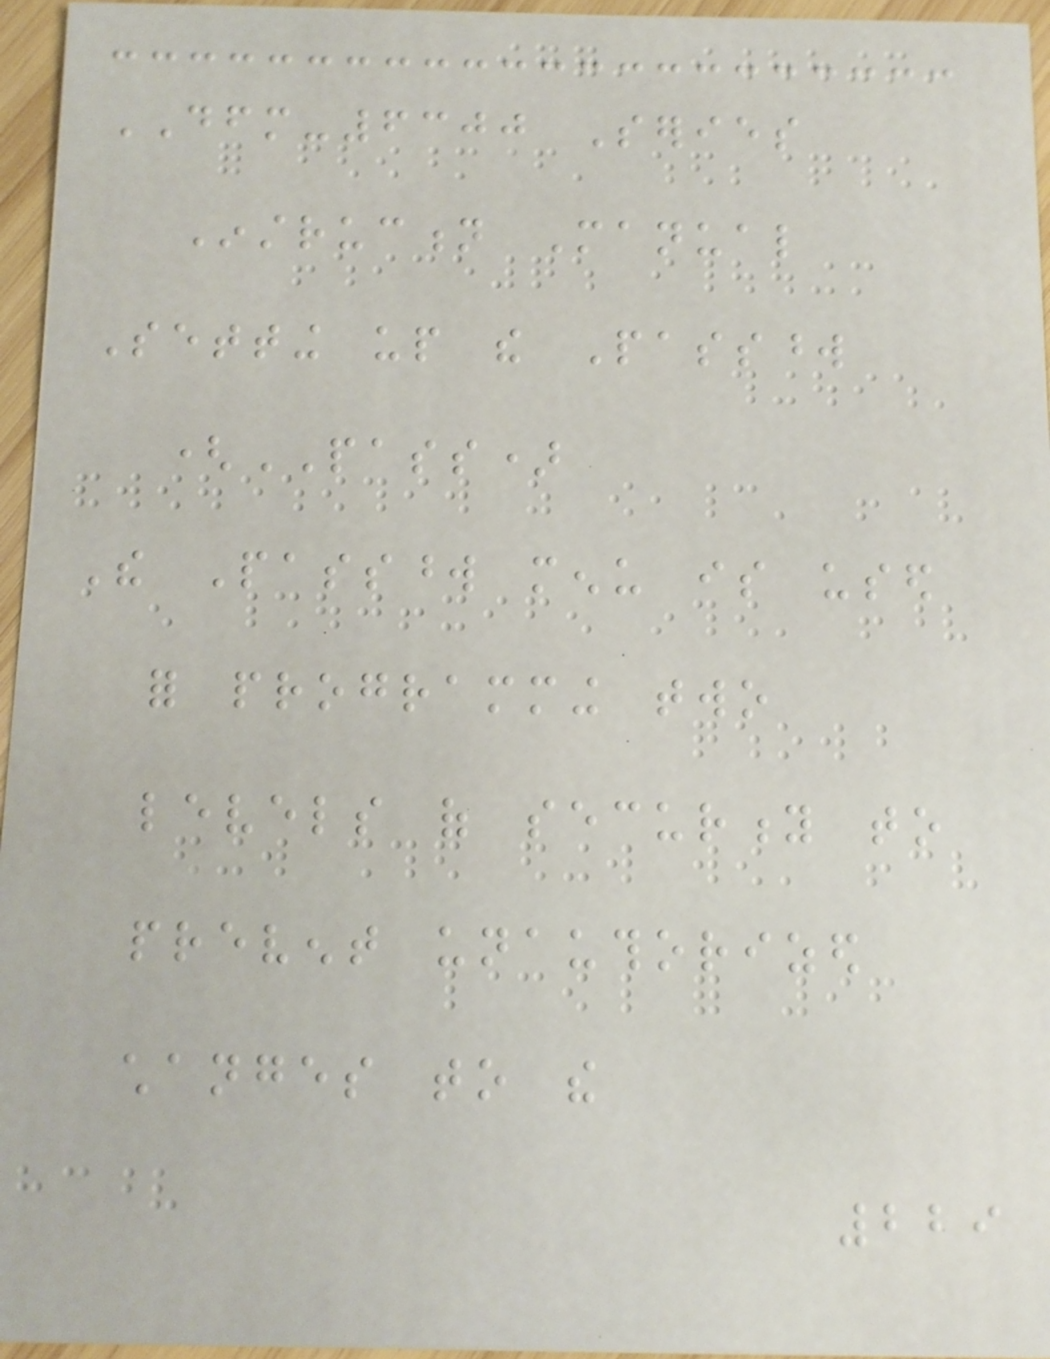DFM-6300 Series
Instruction Manual
Setting up the Password
(PASS)
The Password menu is used
for programming two
levels of security to
prevent unauthorized
changes to the
229
